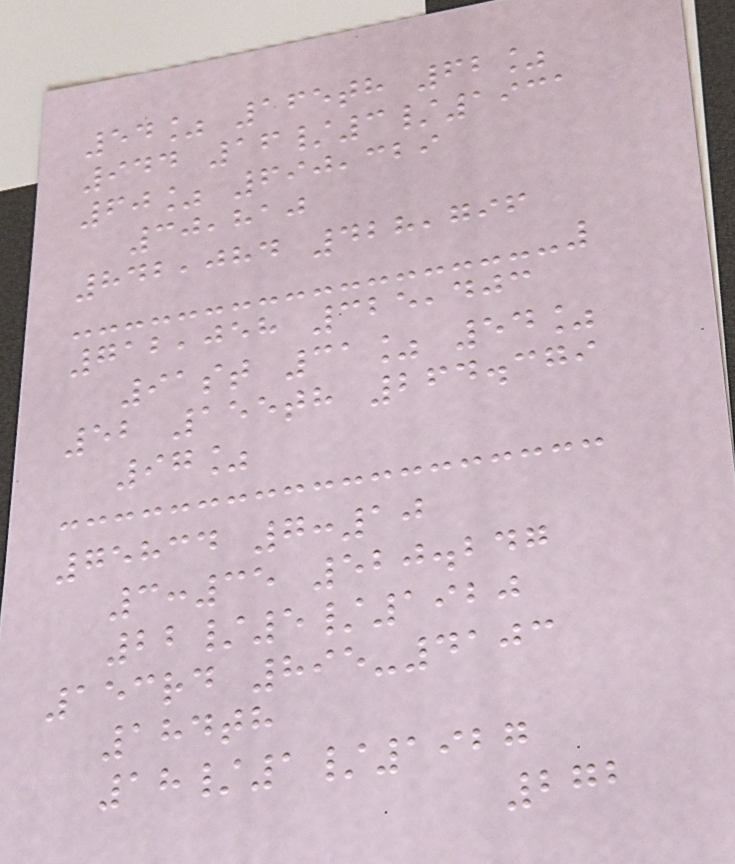54% 165th 62%
944 16/3/1931
60% 690,329
30,810
842,084 428,796
712,058 325,403
91st 31% 54%
52 155th 264.379
97%
75834 7:10
3:35 520.247
22/5/1920
153rd 895-4103
184th
18/1/1927
272
